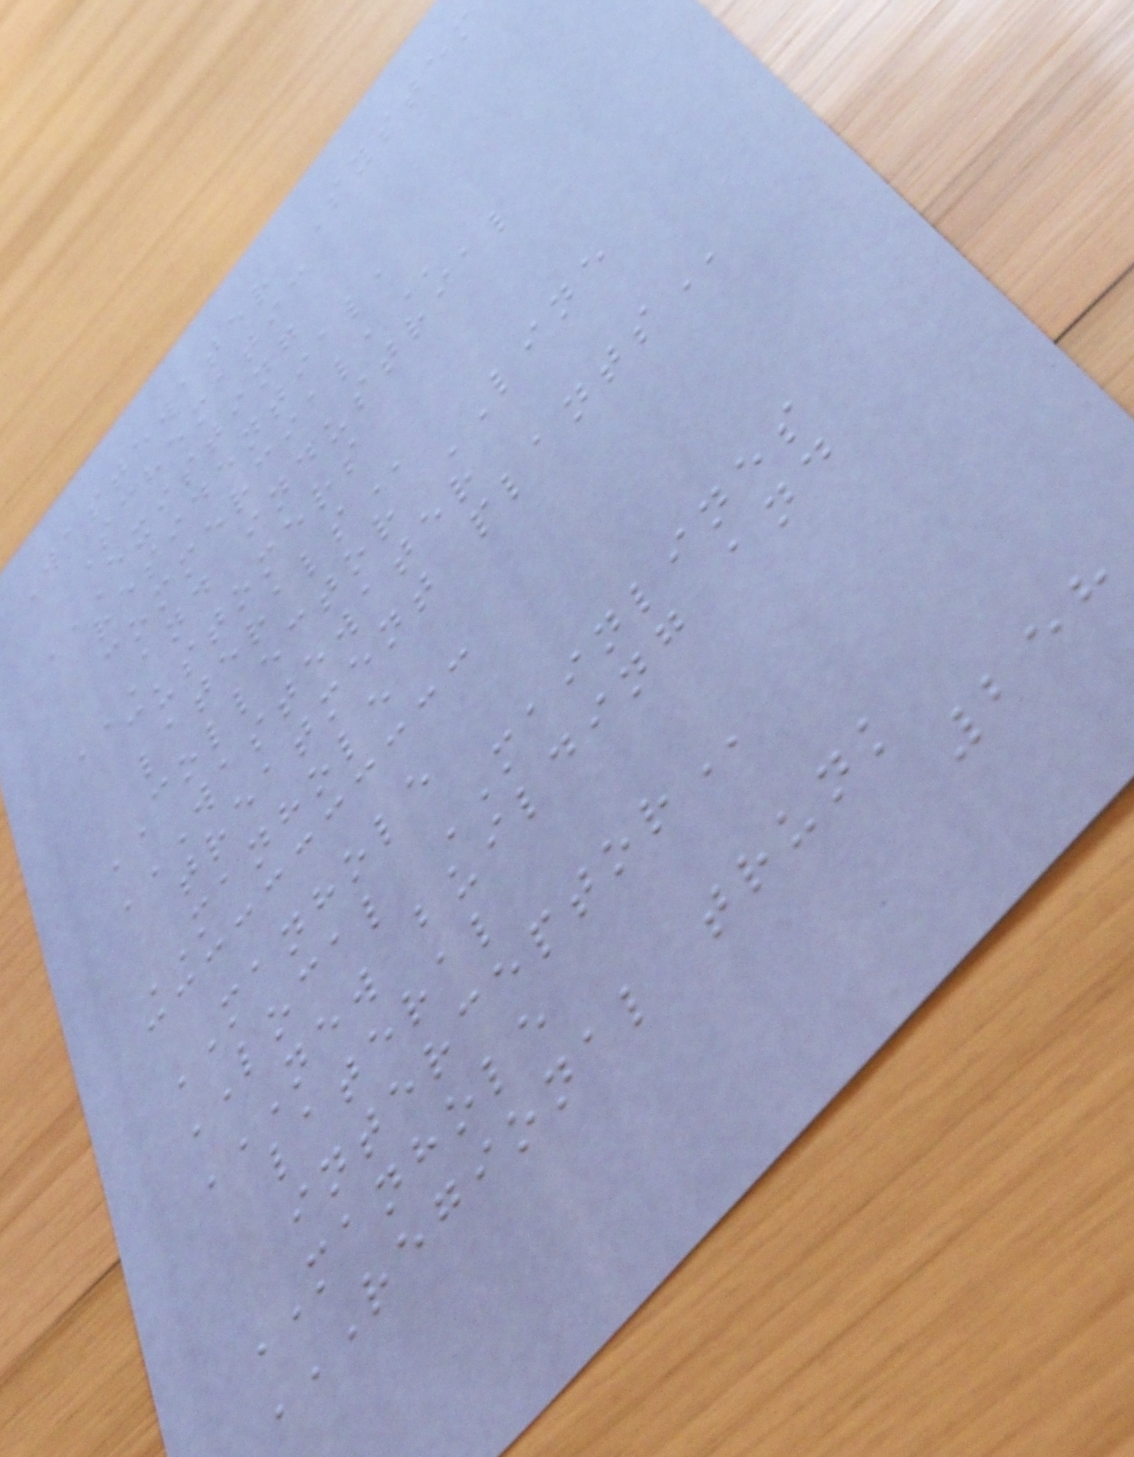Wastewater System
Schematic
EXISTING
RESIDENTIAL,
COMMERCIAL,
AND INDUSTRIAL
CUSTOMERS
LATERALS
COLLECTOR LINE
WASTEWATER
TREATMENT PLANTS
MANHOLE
MANHOLE
LOCAL MAINLINES
NEW BUILDING AND
LATERAL
INTERCEPTOR
MANHOLE
REGIONAL TRUNK
258
